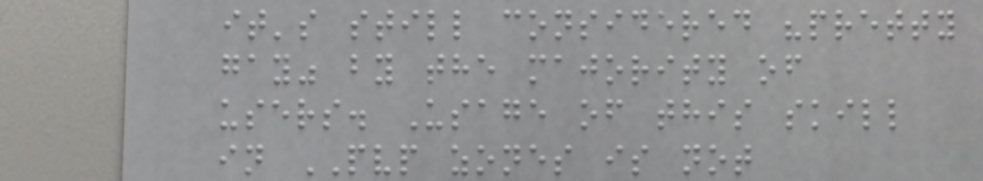it's still considered "pretty
gay" by the majority of
users. Usage of this skill
in PVP zones is not
